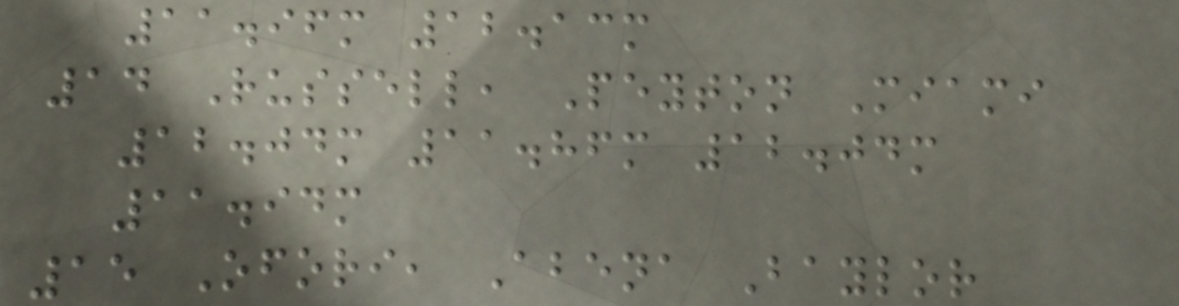11.96m 12.13m
14 Russell, Peyton Miami
12.04m 11.86m 12.04m
11.94m
15 Ofori, Abena Baylor
